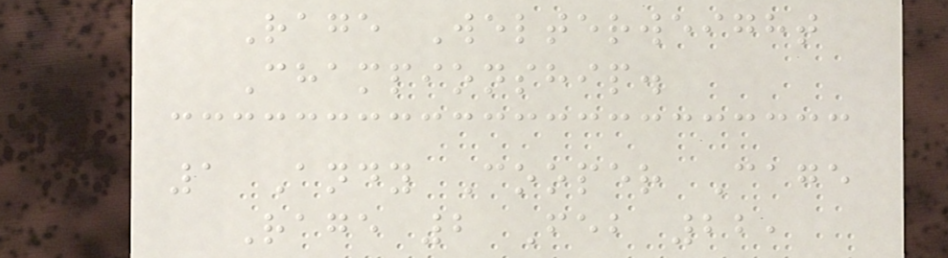Rage Welterweight
Championship.
1 Andy Cooper Cage
Rage 2 Feb 22,
